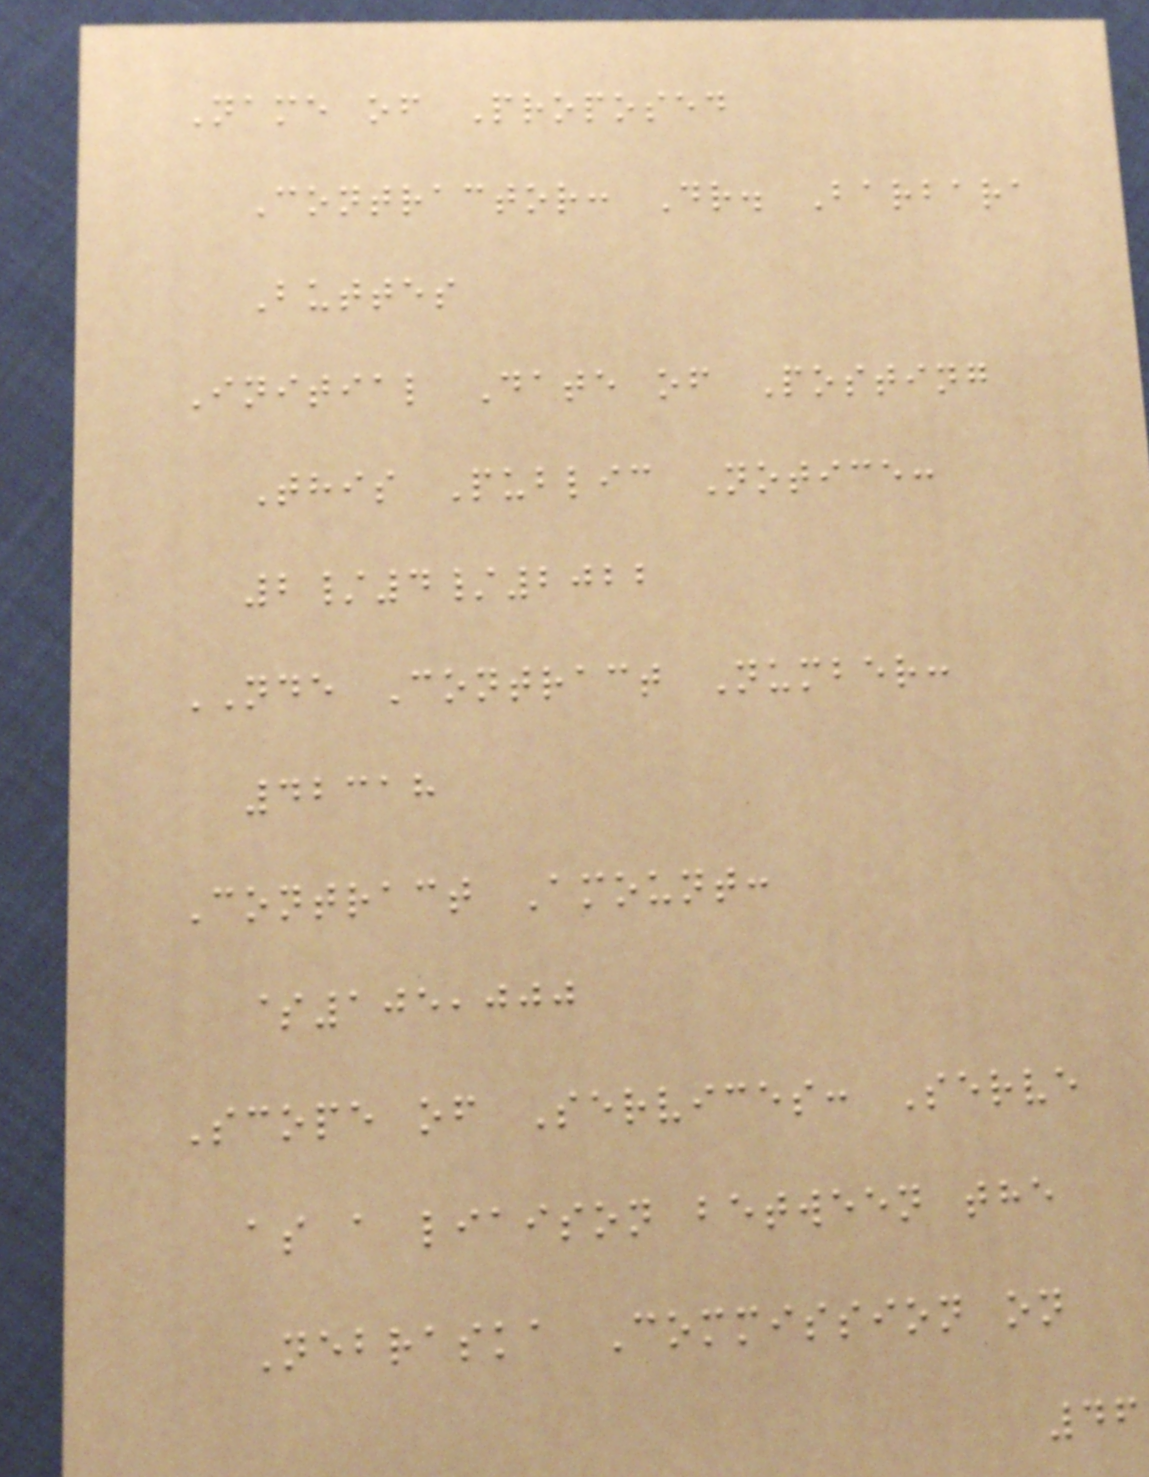Name of Proposed
Contractor: Dr. Barbara
Buttes
Initial Date of Posting
This Public Notice:
2/4/2022
NDE Contract Number:
42318
Contract Amount:
$105,000
Scope of Services: Serve
as a liaison between the
Nebraska Commission on
46
